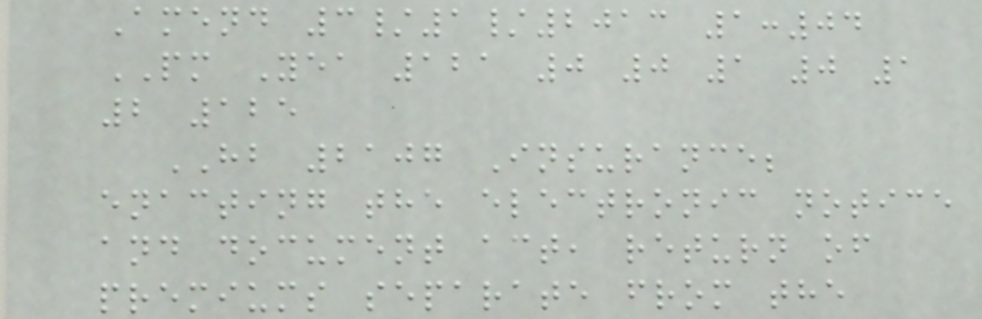Amend 3/1/2013 1:04
PM Yea 121 0 0 1 0 1
2 125
HB 2107 Insurance;
enacting the electronic notice
and document act, return of
premiums separate from the
